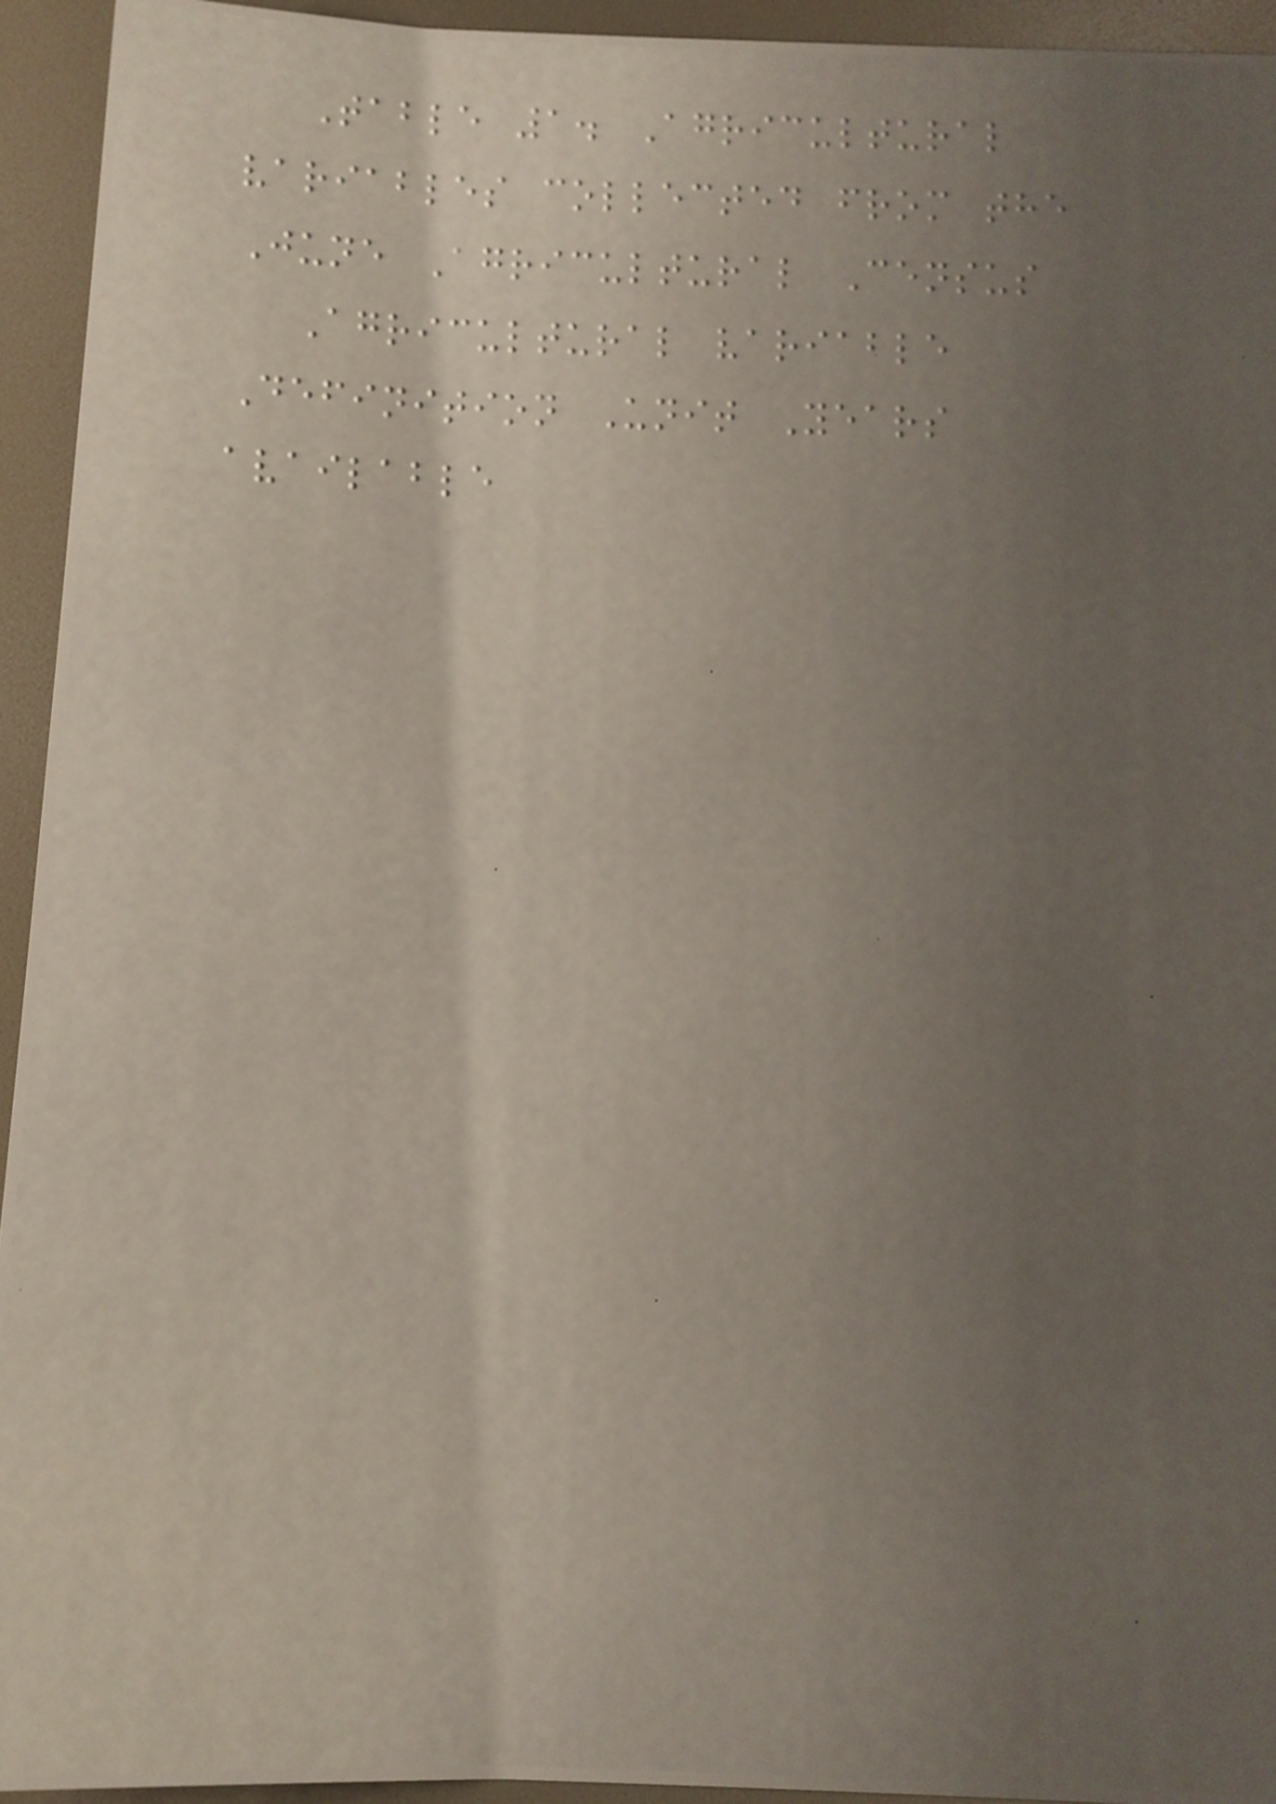Table 1. Agricultural
variables collected from the
June Agricultural Census
Agricultural variable
Definition Unit Years
available
